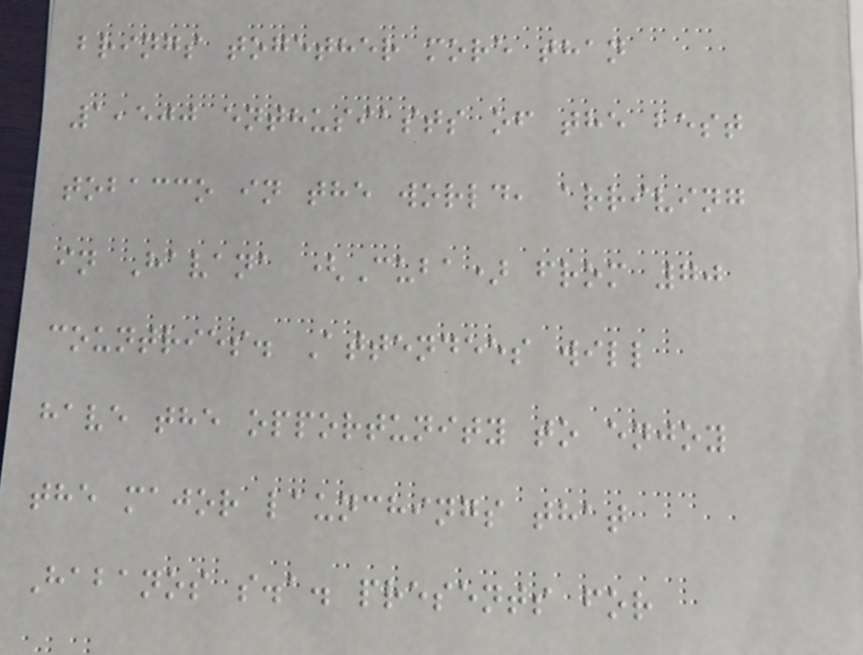brings together more than
1,500 enthusiasts of the best
tobacco in the world, arriving
in Havana (Cuba) from 70
countries. Attendees will
have the opportunity to enjoy
the major launchings that
Habanos s.a. presents for
